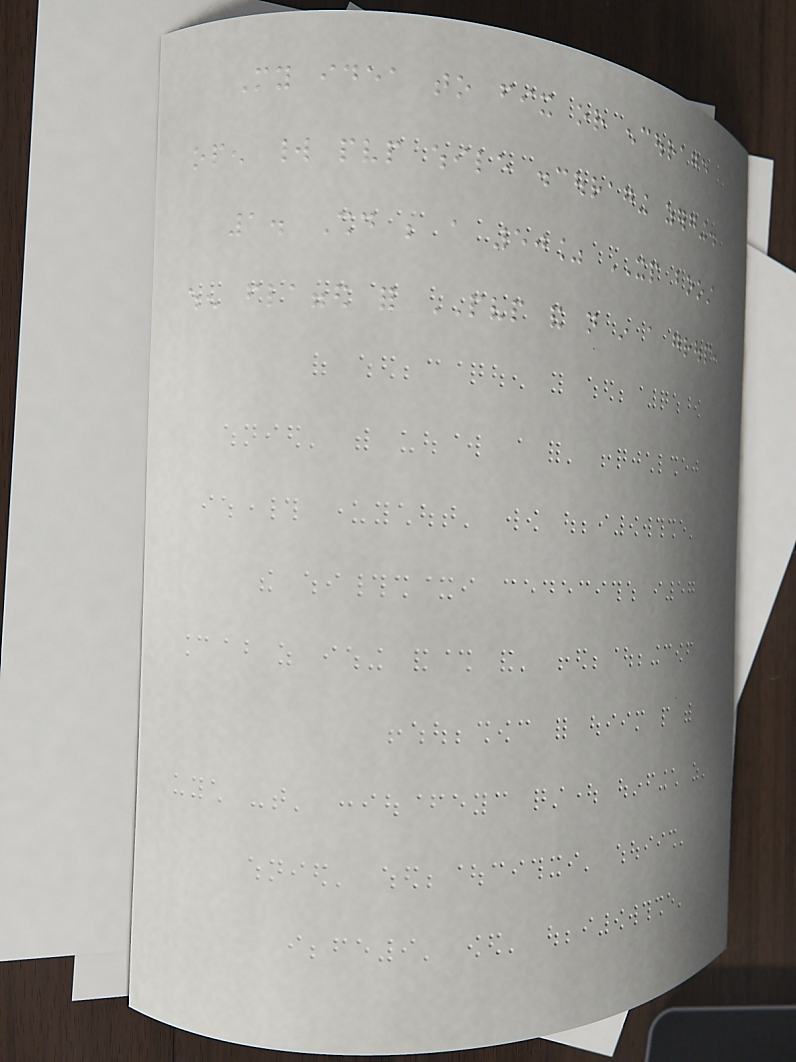My idea to fix or encourage
open world pvp while discouraging zerging.
1. Should be a 50% XP boost
when flagged for PVP and not in a group,
